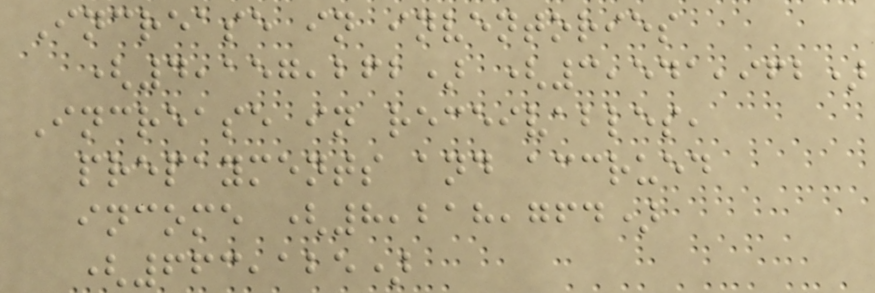Increase in inventories
(4,157,262) (3,541,962)
Increase in receivables,
prepayments and accrued
income (8,218,764)
(663,125)
